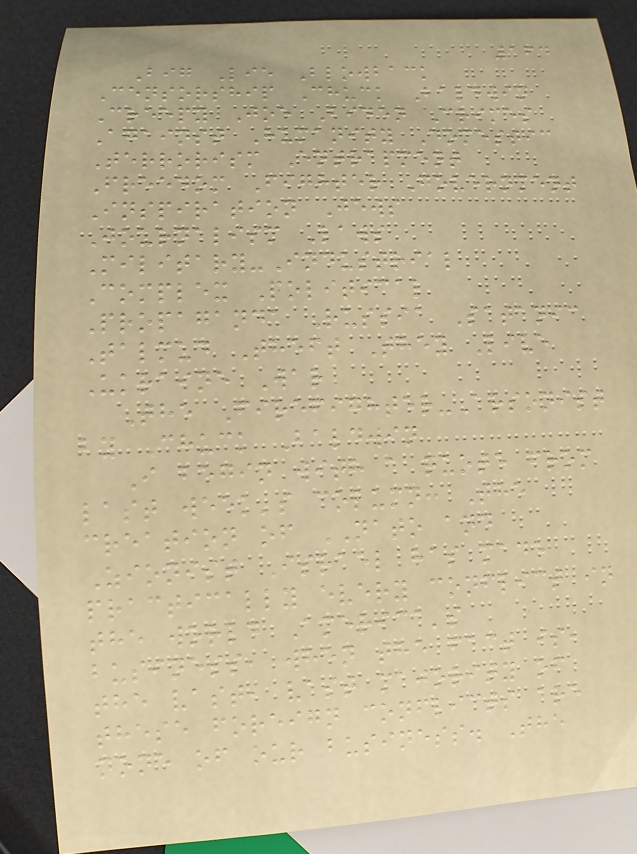164
Big Lie Blowback
Censorship Chuck Baldwin
Creepy Joe Biden Crimes
Against Humanity Domestic
Terrorism Entrapment
Freedom Fighter Government
Inspiration Jews
Journalism Laws
Military-Industrial
Complex Political
Propaganda Russia Satanic
Talmud Theft They Live
Ukraine War
The Firefighter-Arsonist
by Chuck Baldwin
I begin with a quote from
last week's column: The
creation of NATO and
Zionist Israel has made
practically every conflict in
the world America's
business, when the fact is,
the vast, vast majority of
these foreign conflicts are
none of our business. The
